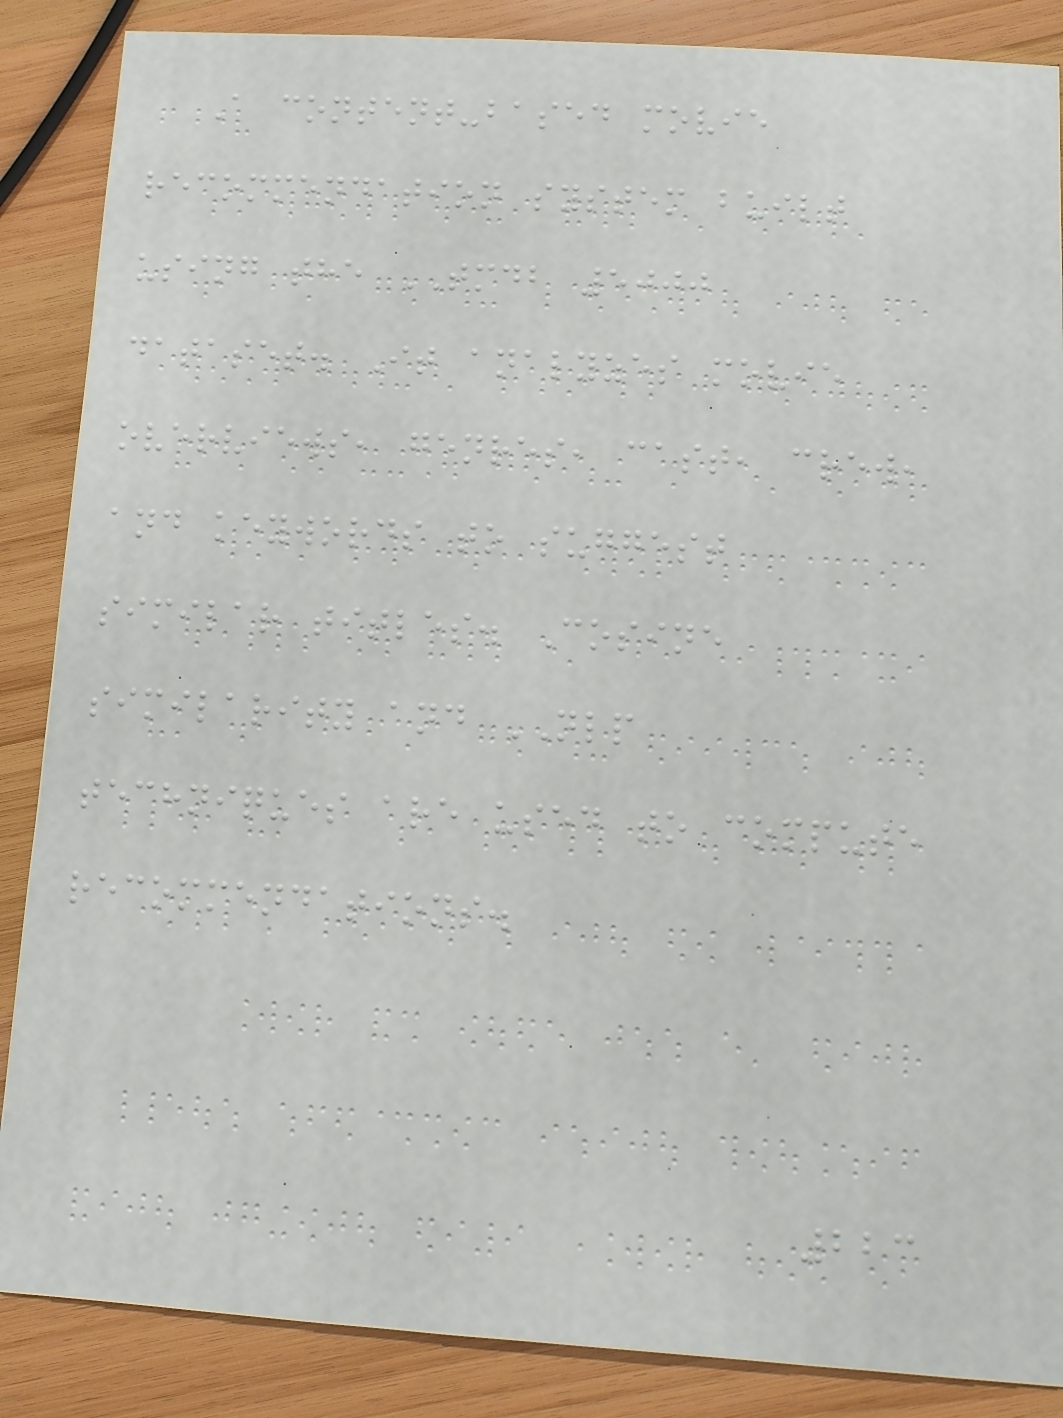A content-based movie
recommendation system built
using the TMDB 5000
dataset. It analyzes movie
overviews, genres, cast, crew,
and keywords to suggest
similar titles. Cosine
similarity and NLP
techniques are used to compute
recommendations.
223
